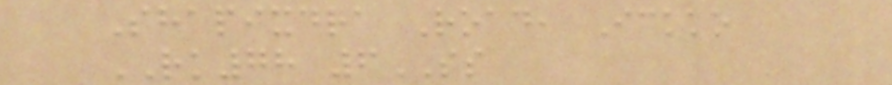Shapixdra Road, Ickko
RK78 6SS
